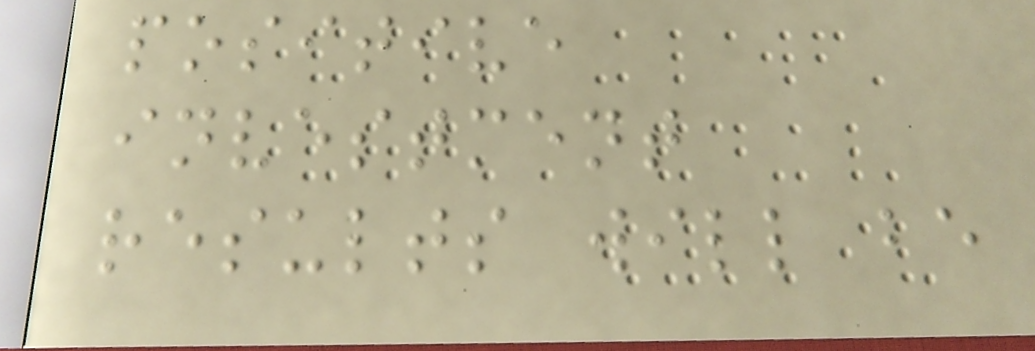positive
investment
results will be
